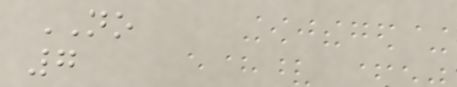NO
7
